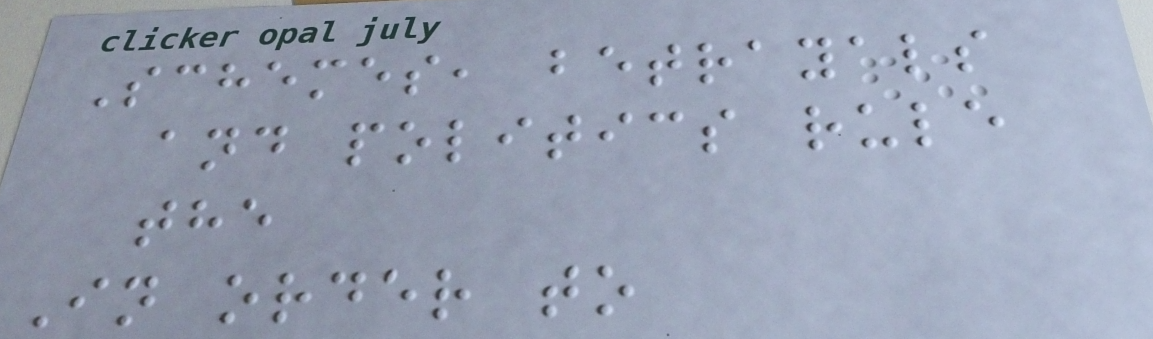Schemes, betrayals
and politics rule
the
In order to
